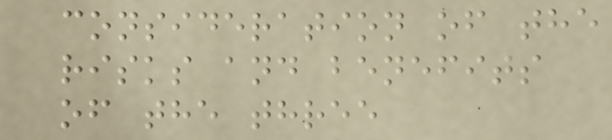consideration of the
risks and benefits
of the three
